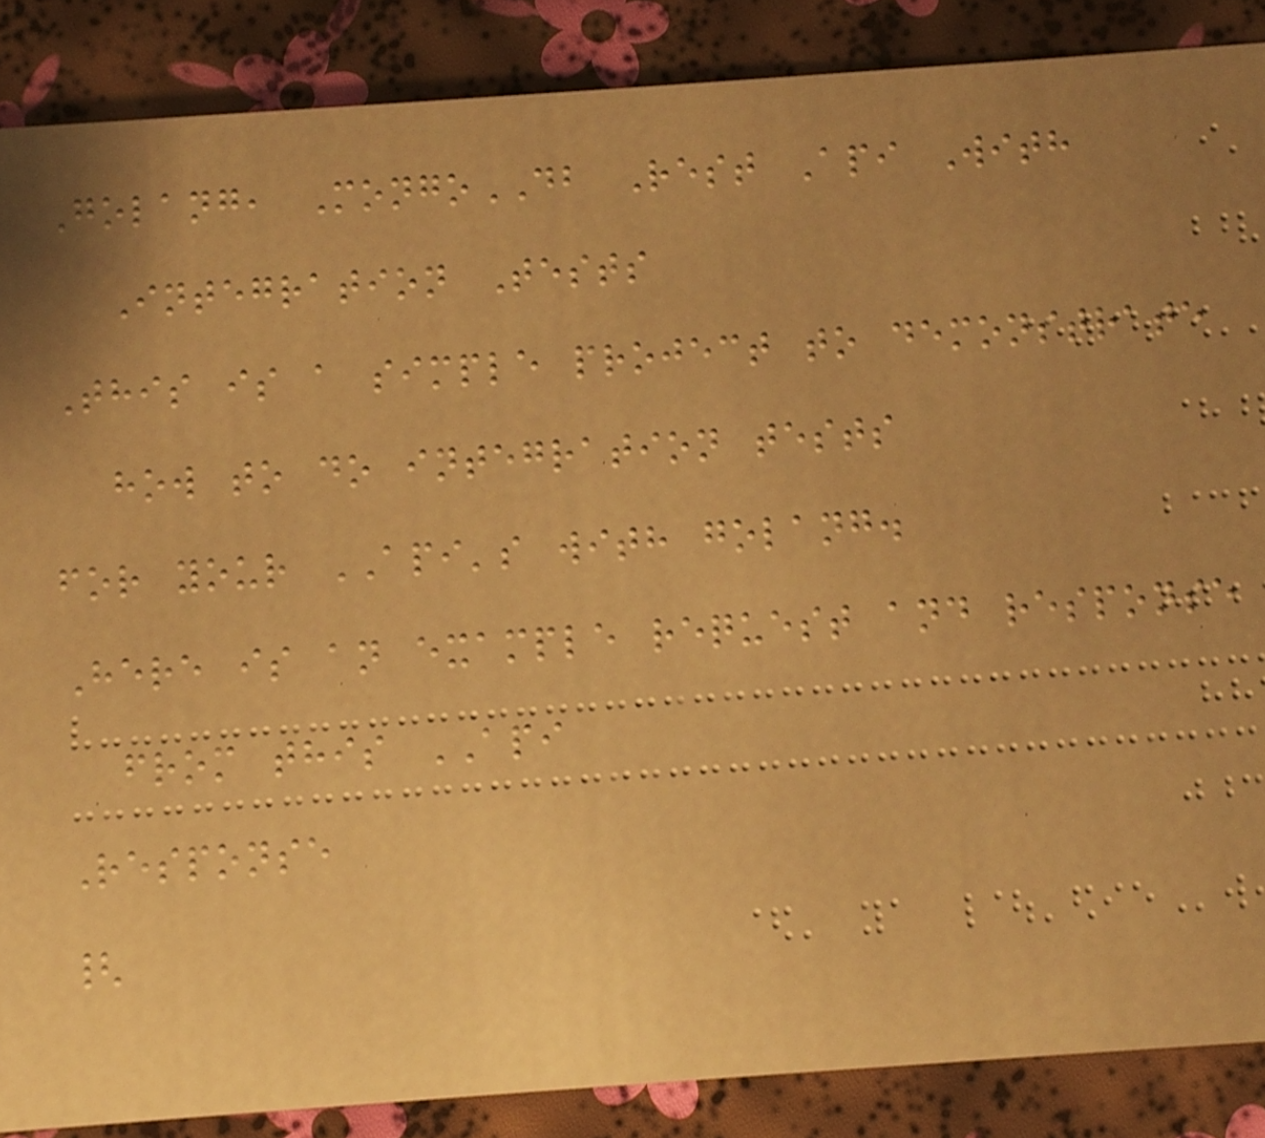Golang, MongoDB Rest Api With
Integration Tests
This is a simple project to demonstrate
how to do integration tests
for your API's with golang.
Here is an example request and response
from this API
Response
{
